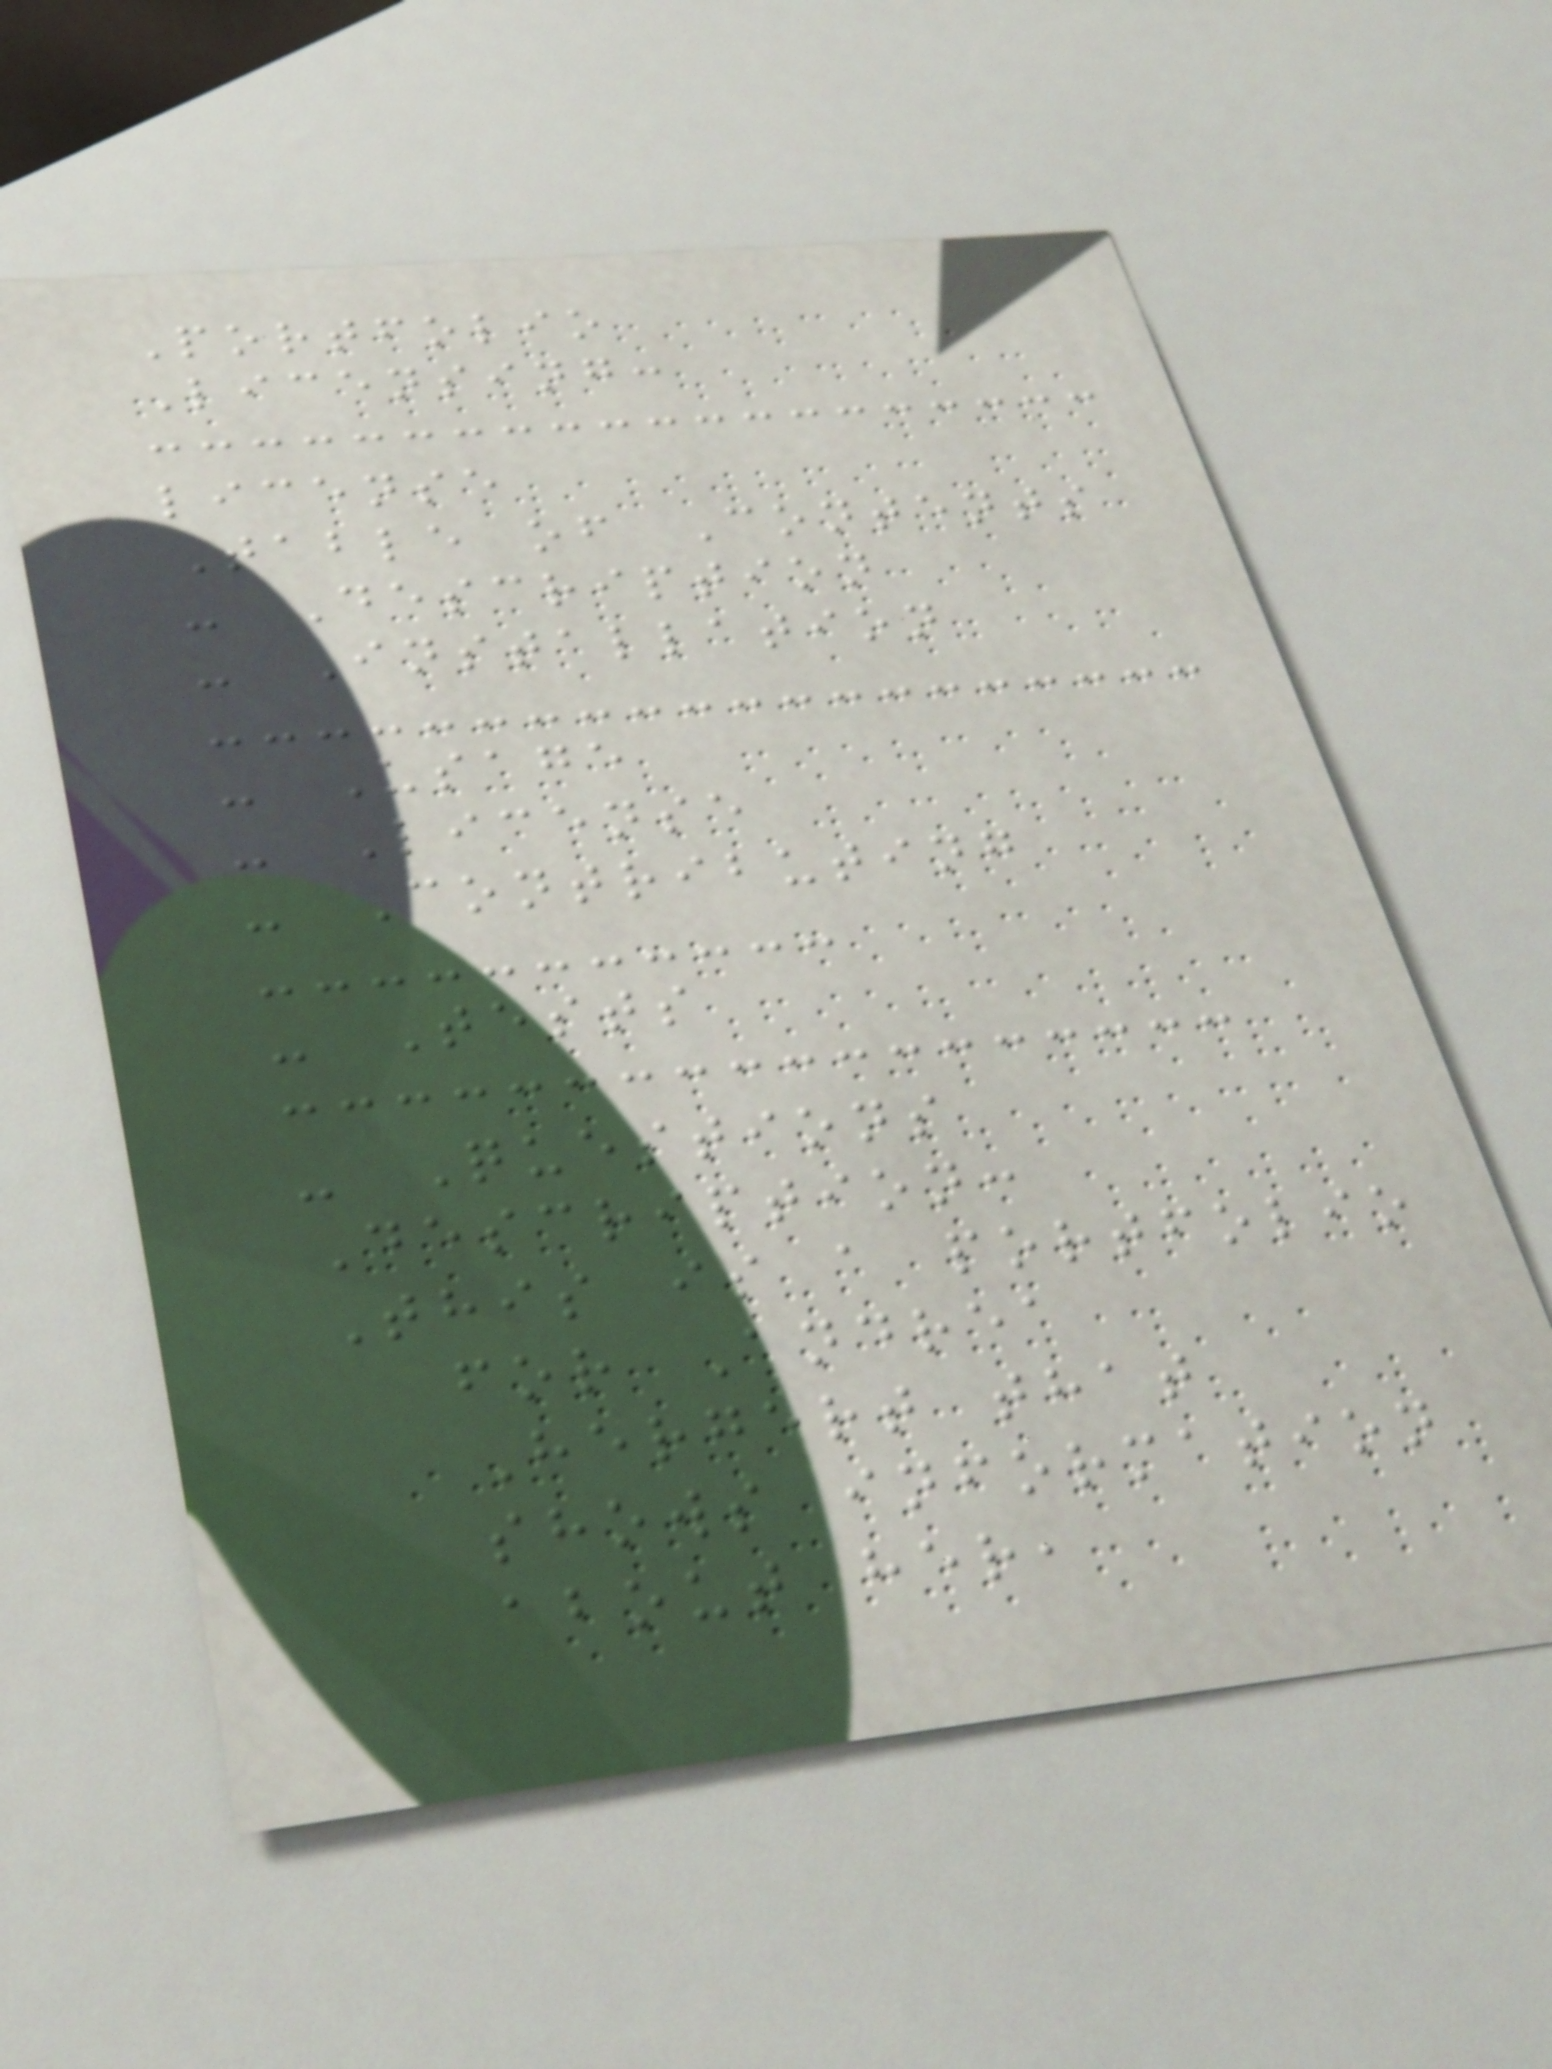Portfolio
Licensing:
license
Table of Contents
- Description
- Installation
- Usage
- License
- Contributing
- Tests
- Questions
Description:
This is a portfolio
for Andrea
Hergert that
shows information
about her,
